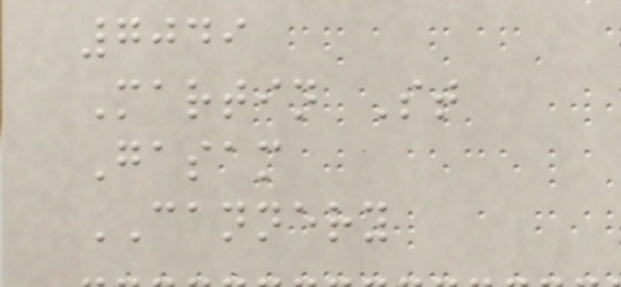7049
Martin St
Gasam
CANNERY
